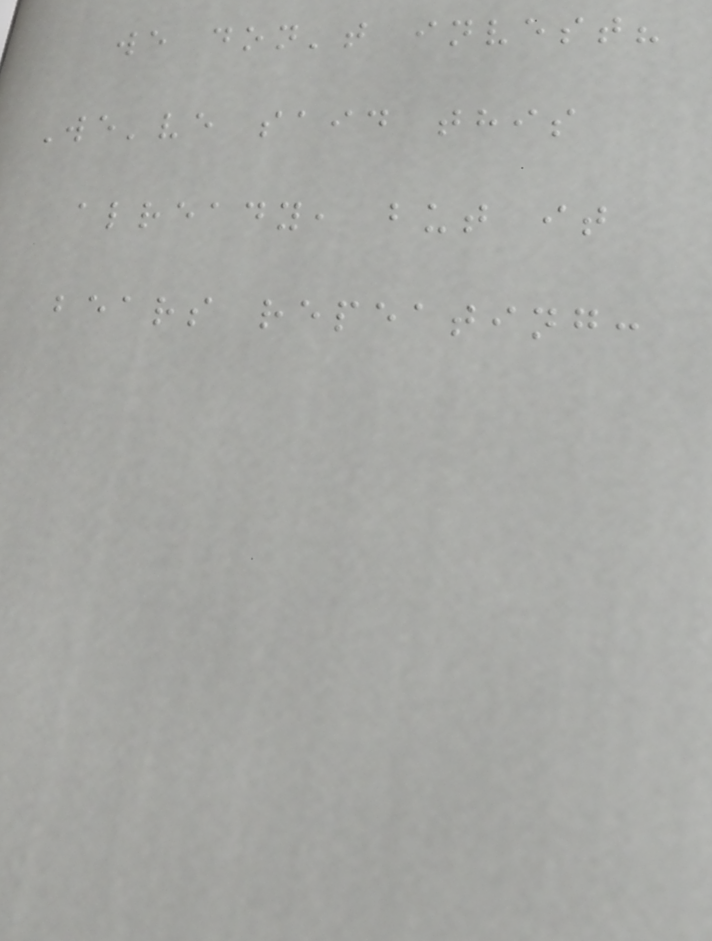we don't invest?
We've said this
already, but it
bears repeating:
